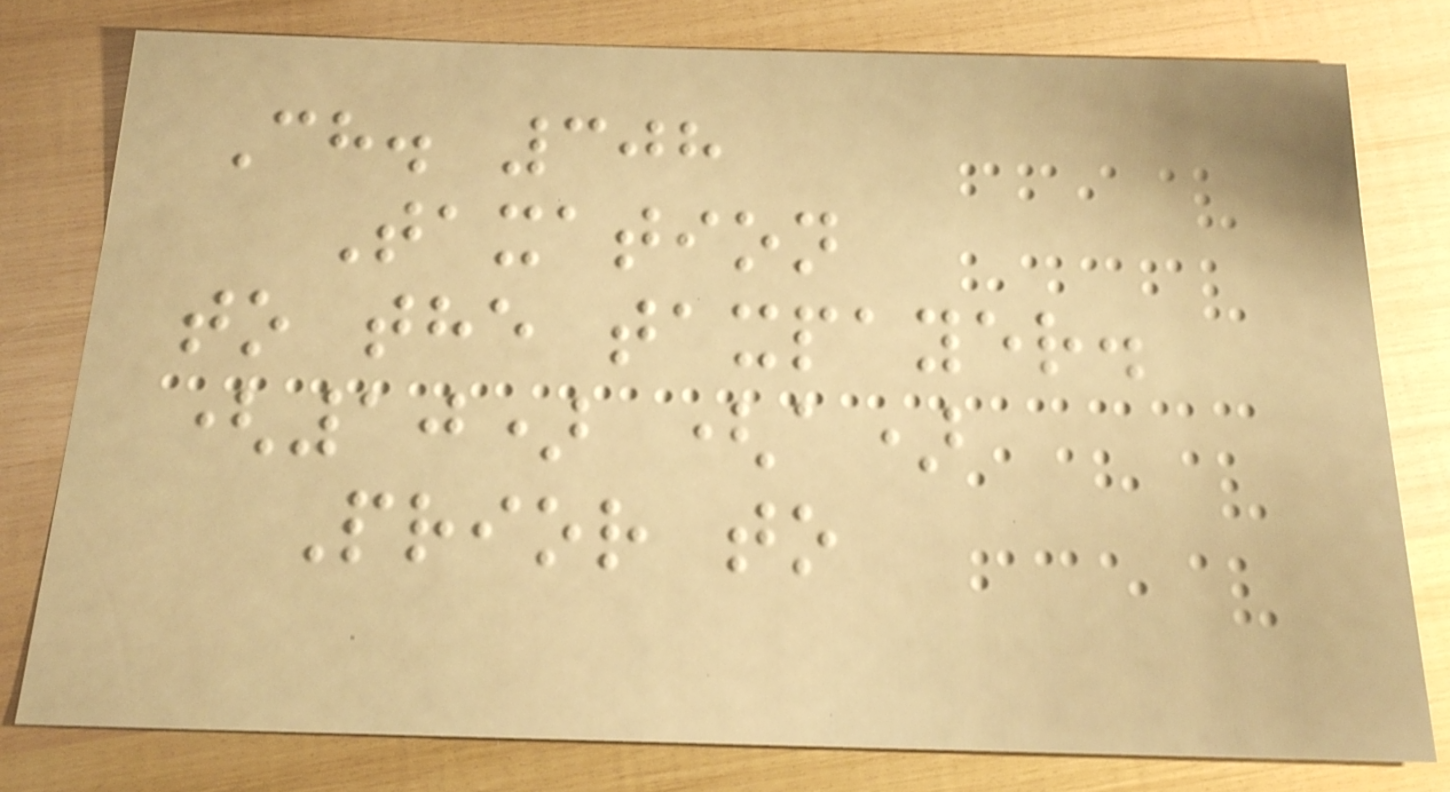Ch. 308
Taxation
to the taxpayer.
(10) (a)
Prior to
